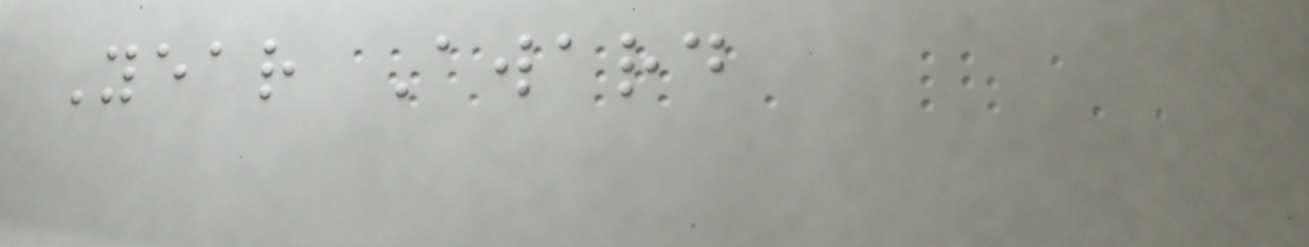Year Award
